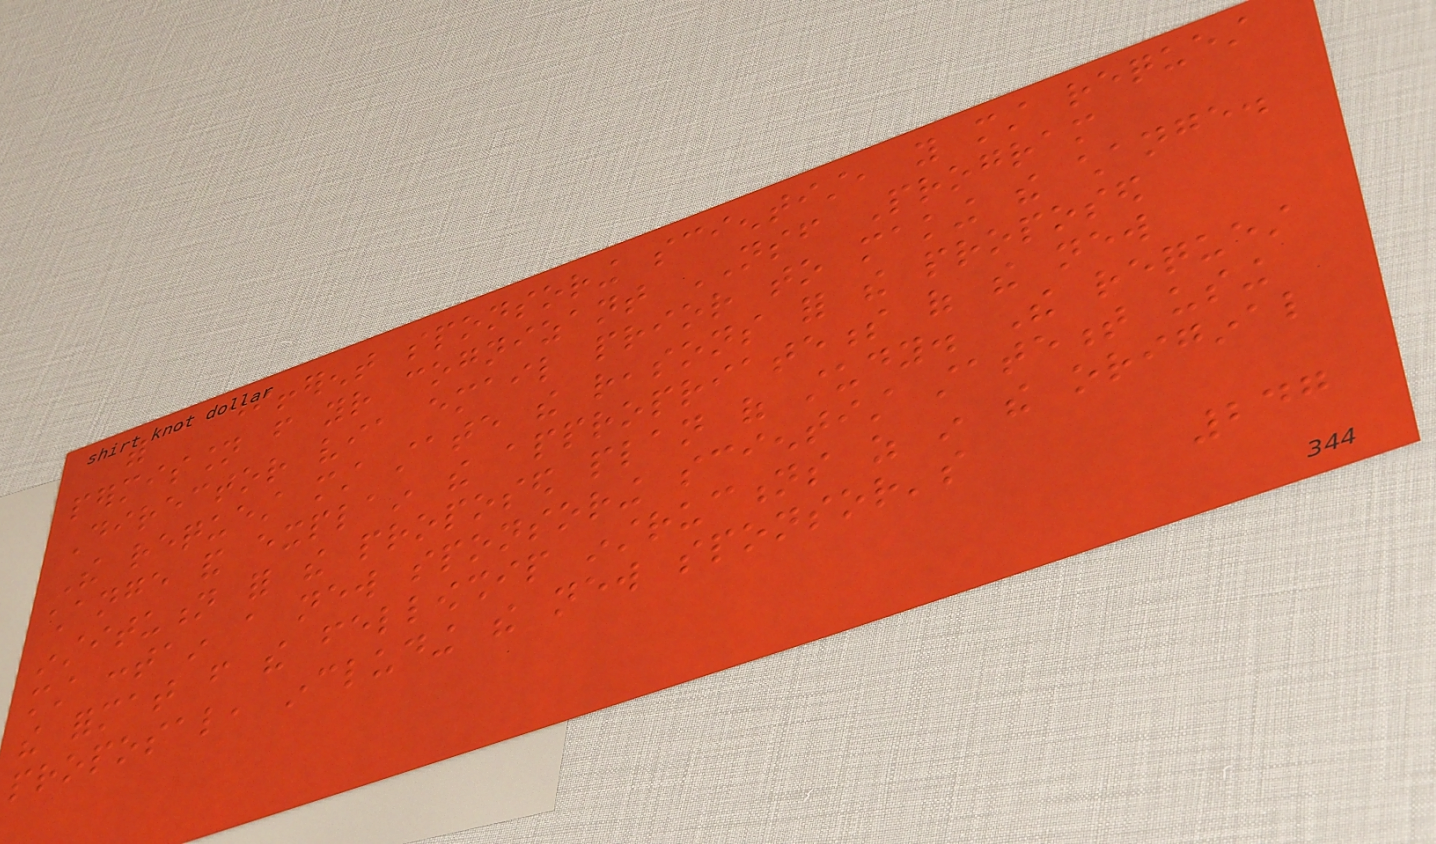with a different sponsoring scientist, you must request
permission from your cognizant NSF Program
Director via email prior to making the change.
The request must state the reasons for the proposed
change and explain the appropriateness of the new
institution for the proposed plan of study. The request
must contain a new sponsoring scientist statement using
the format from the fellowship instructions as in the original
proposal, including the new sponsor's
247
